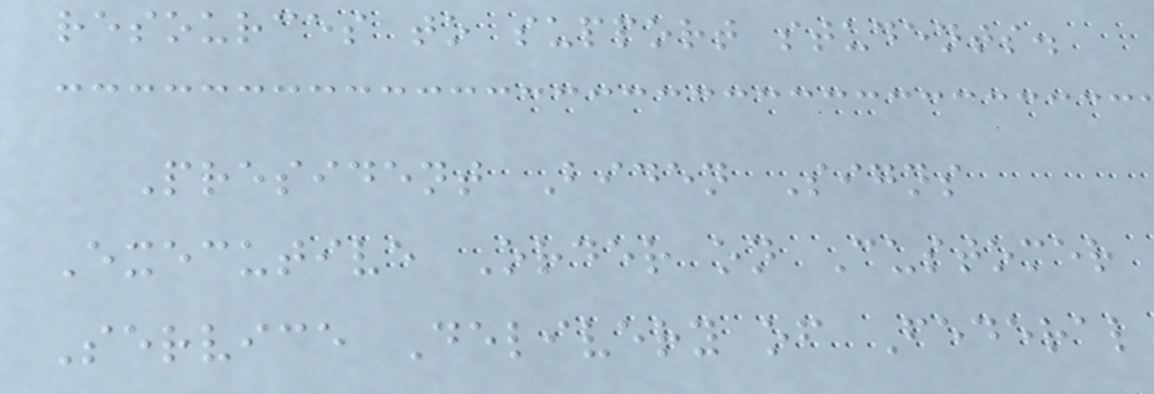resources to support students.
President Biden Signs
Executive Order on Customer
Service Delivery of Federal
